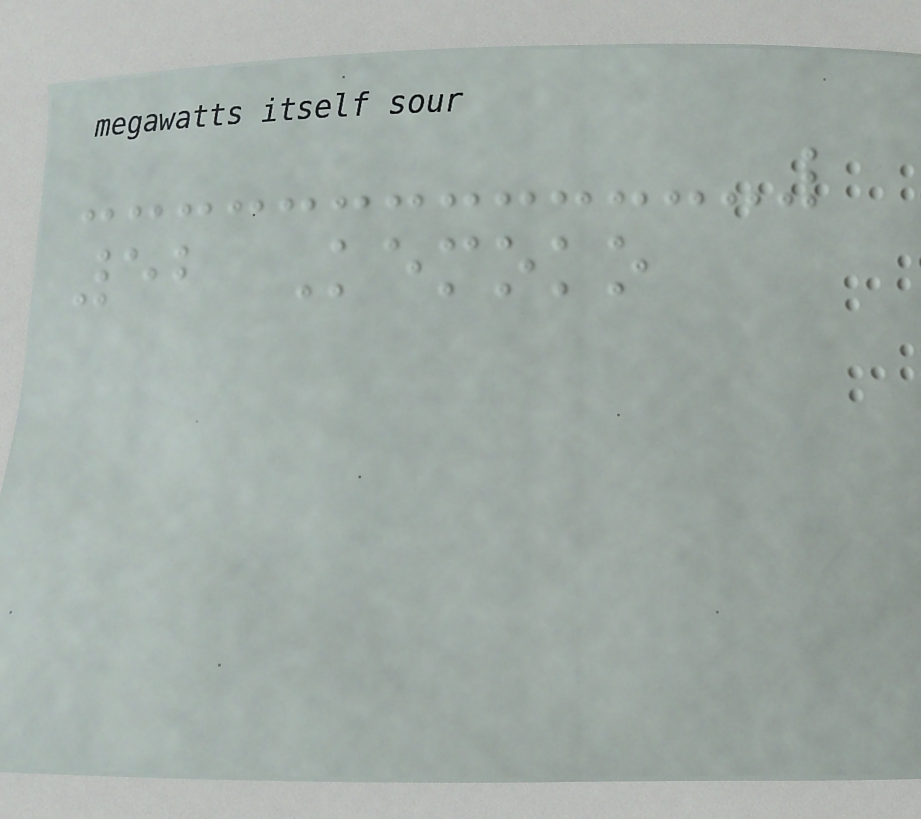52 Kemoko
